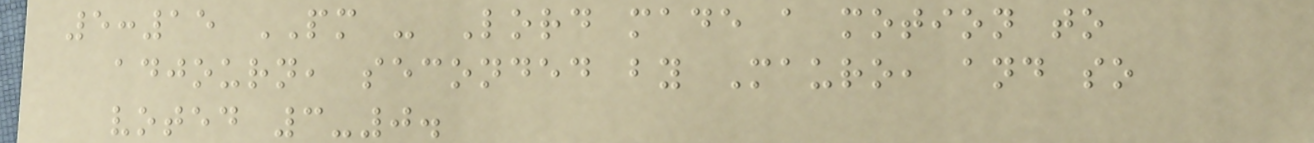5:15 PM - Lord made a motion to
adjourn, seconded by Mauro, and so
voted 3-0.
